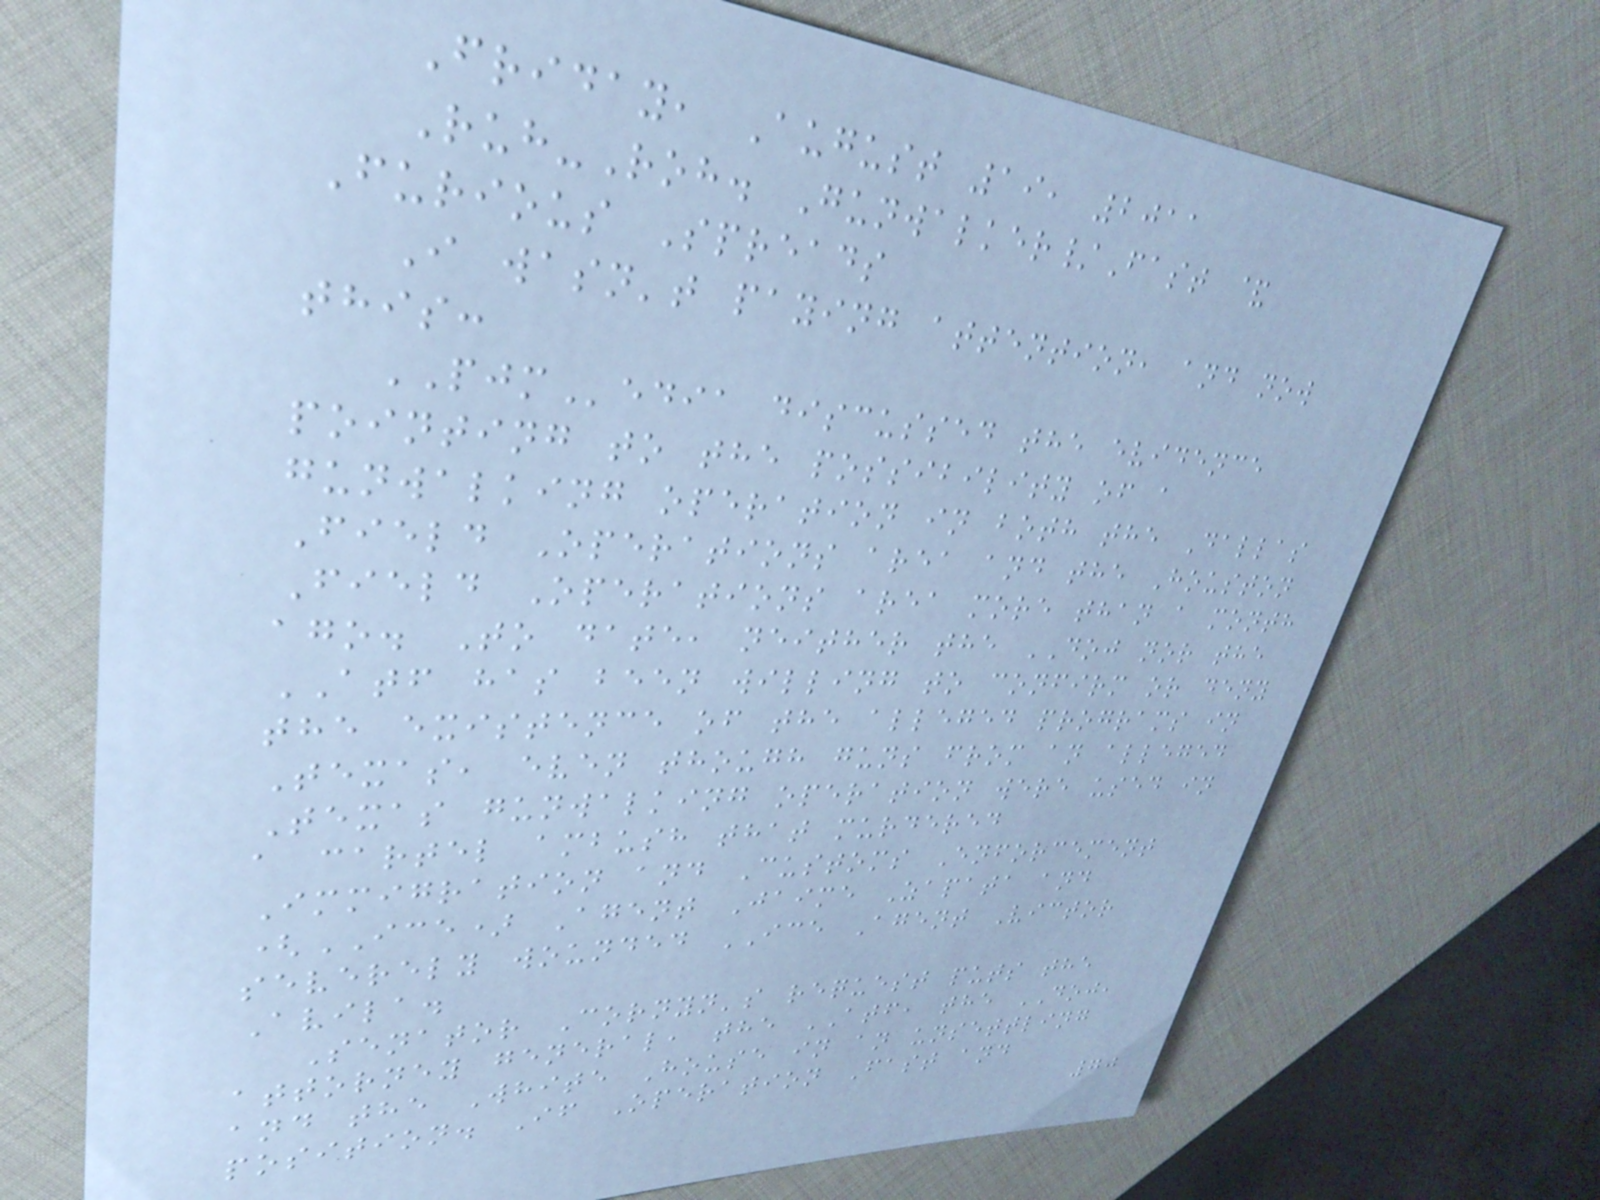Friday, August 19, 2011
Ruh-Roh. Gunwalker/Fast &
Furious Spreads
I wasn't paying attention, and now
this:
PJMedia discussed the evidence
pointing to the possibility of a
gunwalking operation in both the Dallas
Field Operations area and the Houston
Field Operations area more than a month
ago. To date, neither the DOJ nor the
ATF has been willing to confirm or deny
the existence of the alleged programs in
Texas, even though guns from an alleged
Texas gunwalking operation were used in
a cartel ambush that murdered
Immigration and Customs Enforcement
(ICE) Agent Jaime Zapata and
severely wounded ICE Agent Victor
Avila.
Senator Cornyn's request puts the
attorney general, the ATF, the DOJ,
and the White House in an unsettling
position. If Operation Fast and
70
